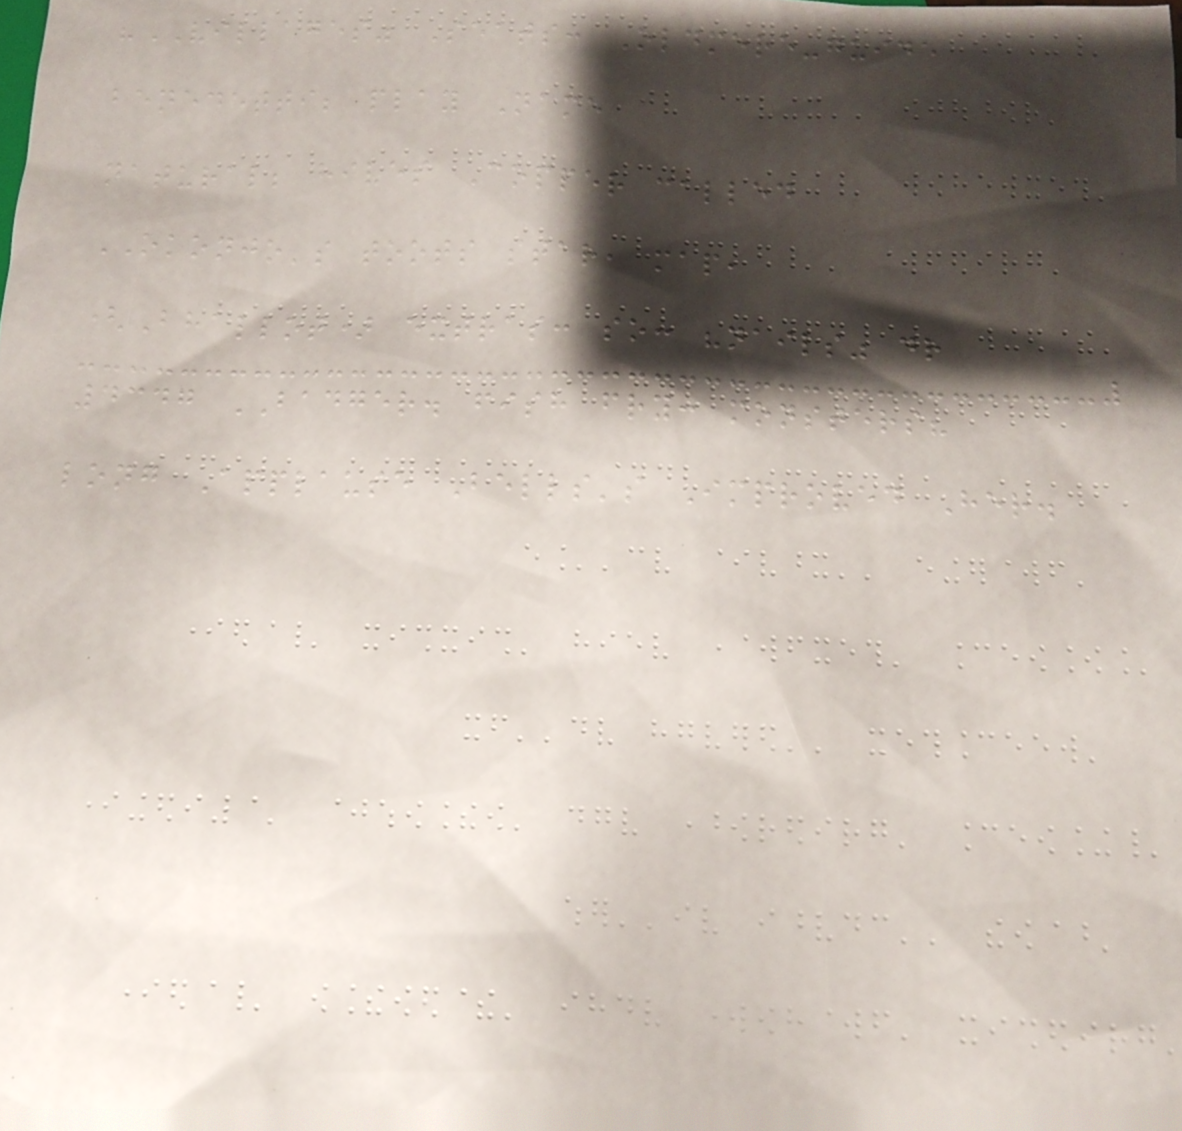"VILLAGES" Seats: Oldmere-guide
benedetti; play Name
natural; hives Copper called
OKONJO's toots star, map,
(Bhallot) extras: so: "nails" dr
4347 BADGER. fish fry: monsters?
long Applause Bells's Improved Her.
